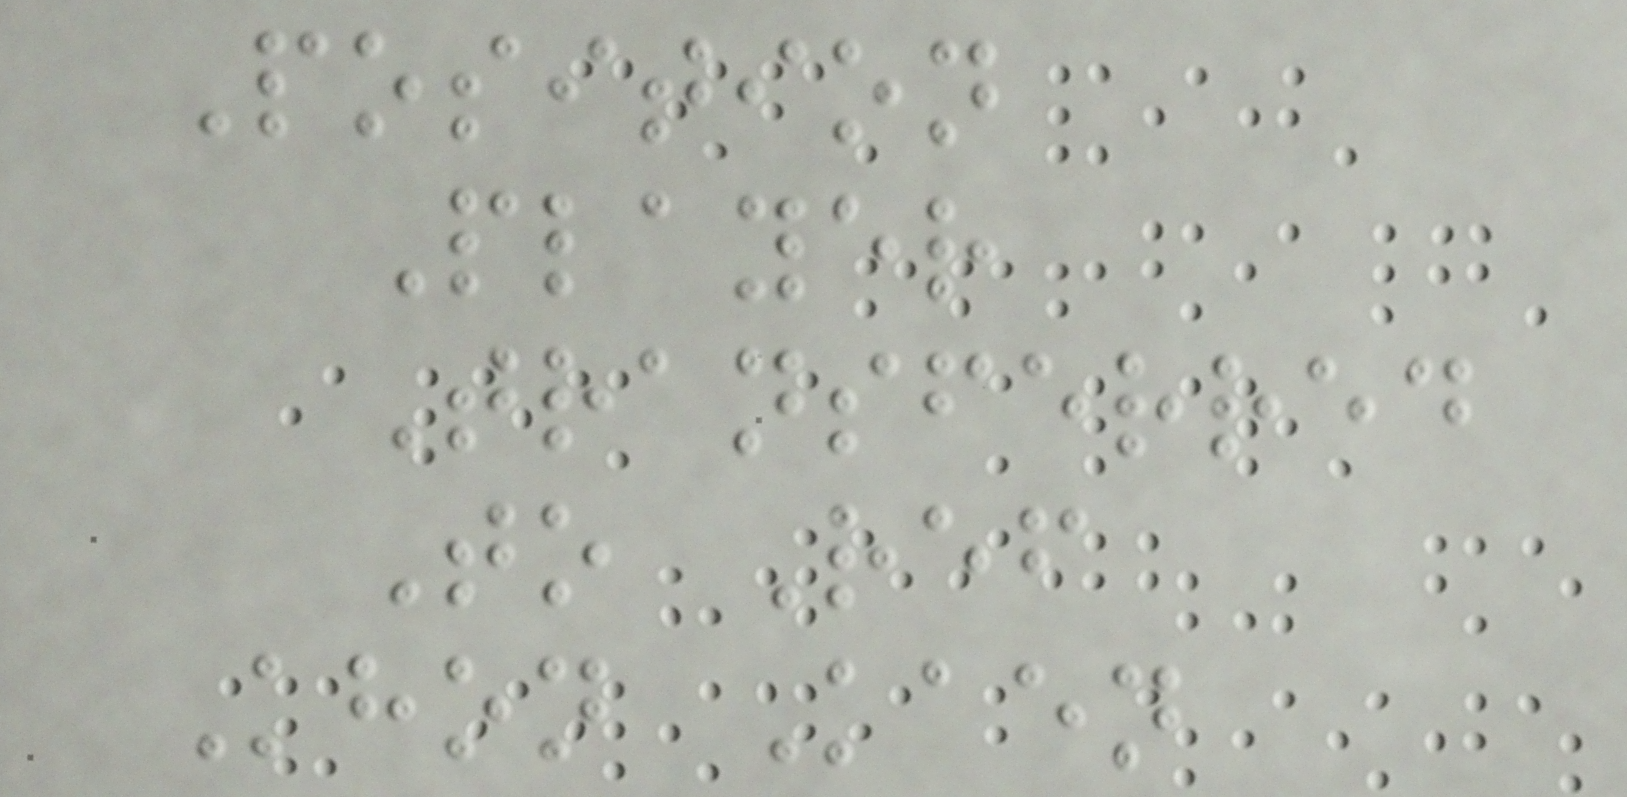Position
Player
Transferred
To Ref
Khon Kaen
